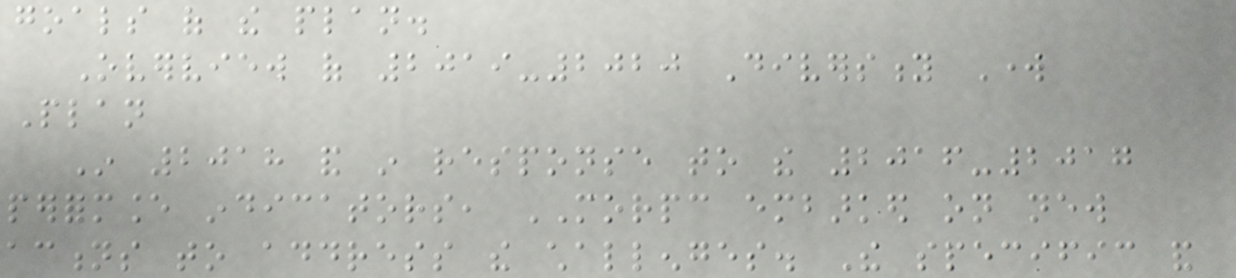goals of the plan.
Overview of 2019-2020 Diversity Work
Plan
In 2018 and in response to the 2016-2017
performance indicators, MORPC embarked on new
actions to address the challenges. The specific and
